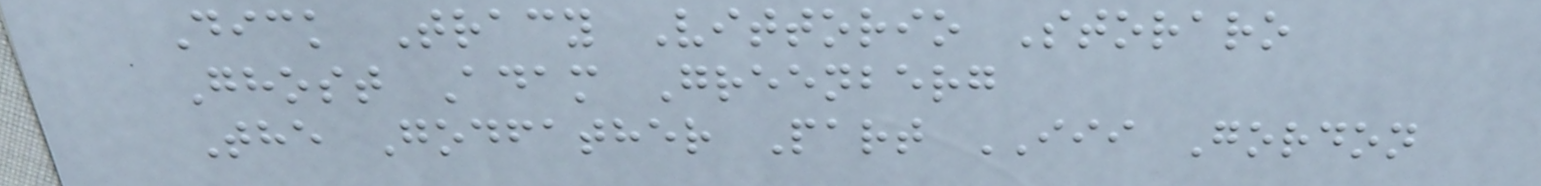Dick Tracy Vittorio Storaro
Ghost Adam Greenberg
The Godfather Part III Gordon
